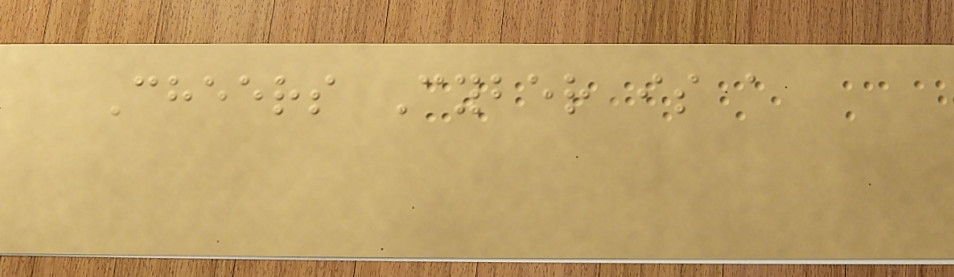Cheers Cyber is a
